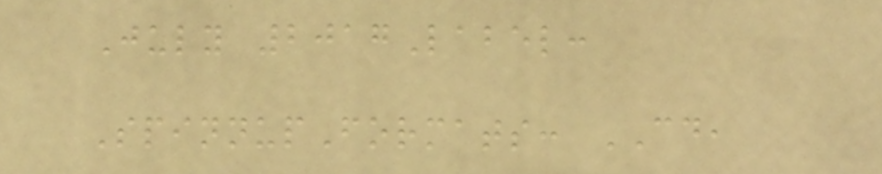July 2017Label:
SpinnupFormats: CD,
